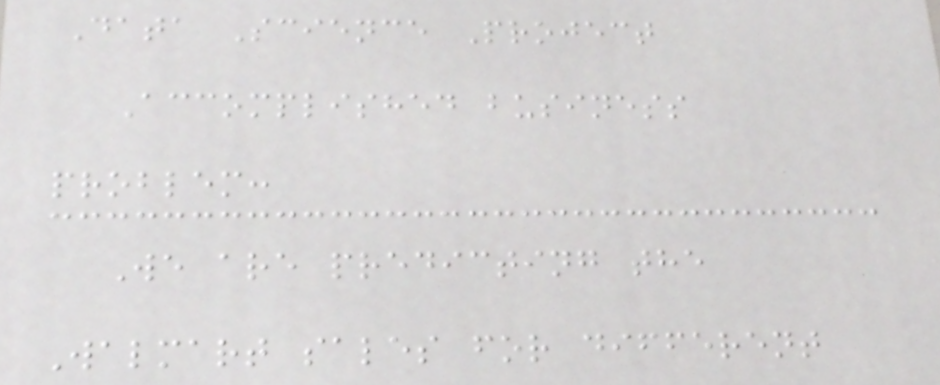Data Science Project
Accomplished business
problem:
We are predicting the
Walmart sales for different
